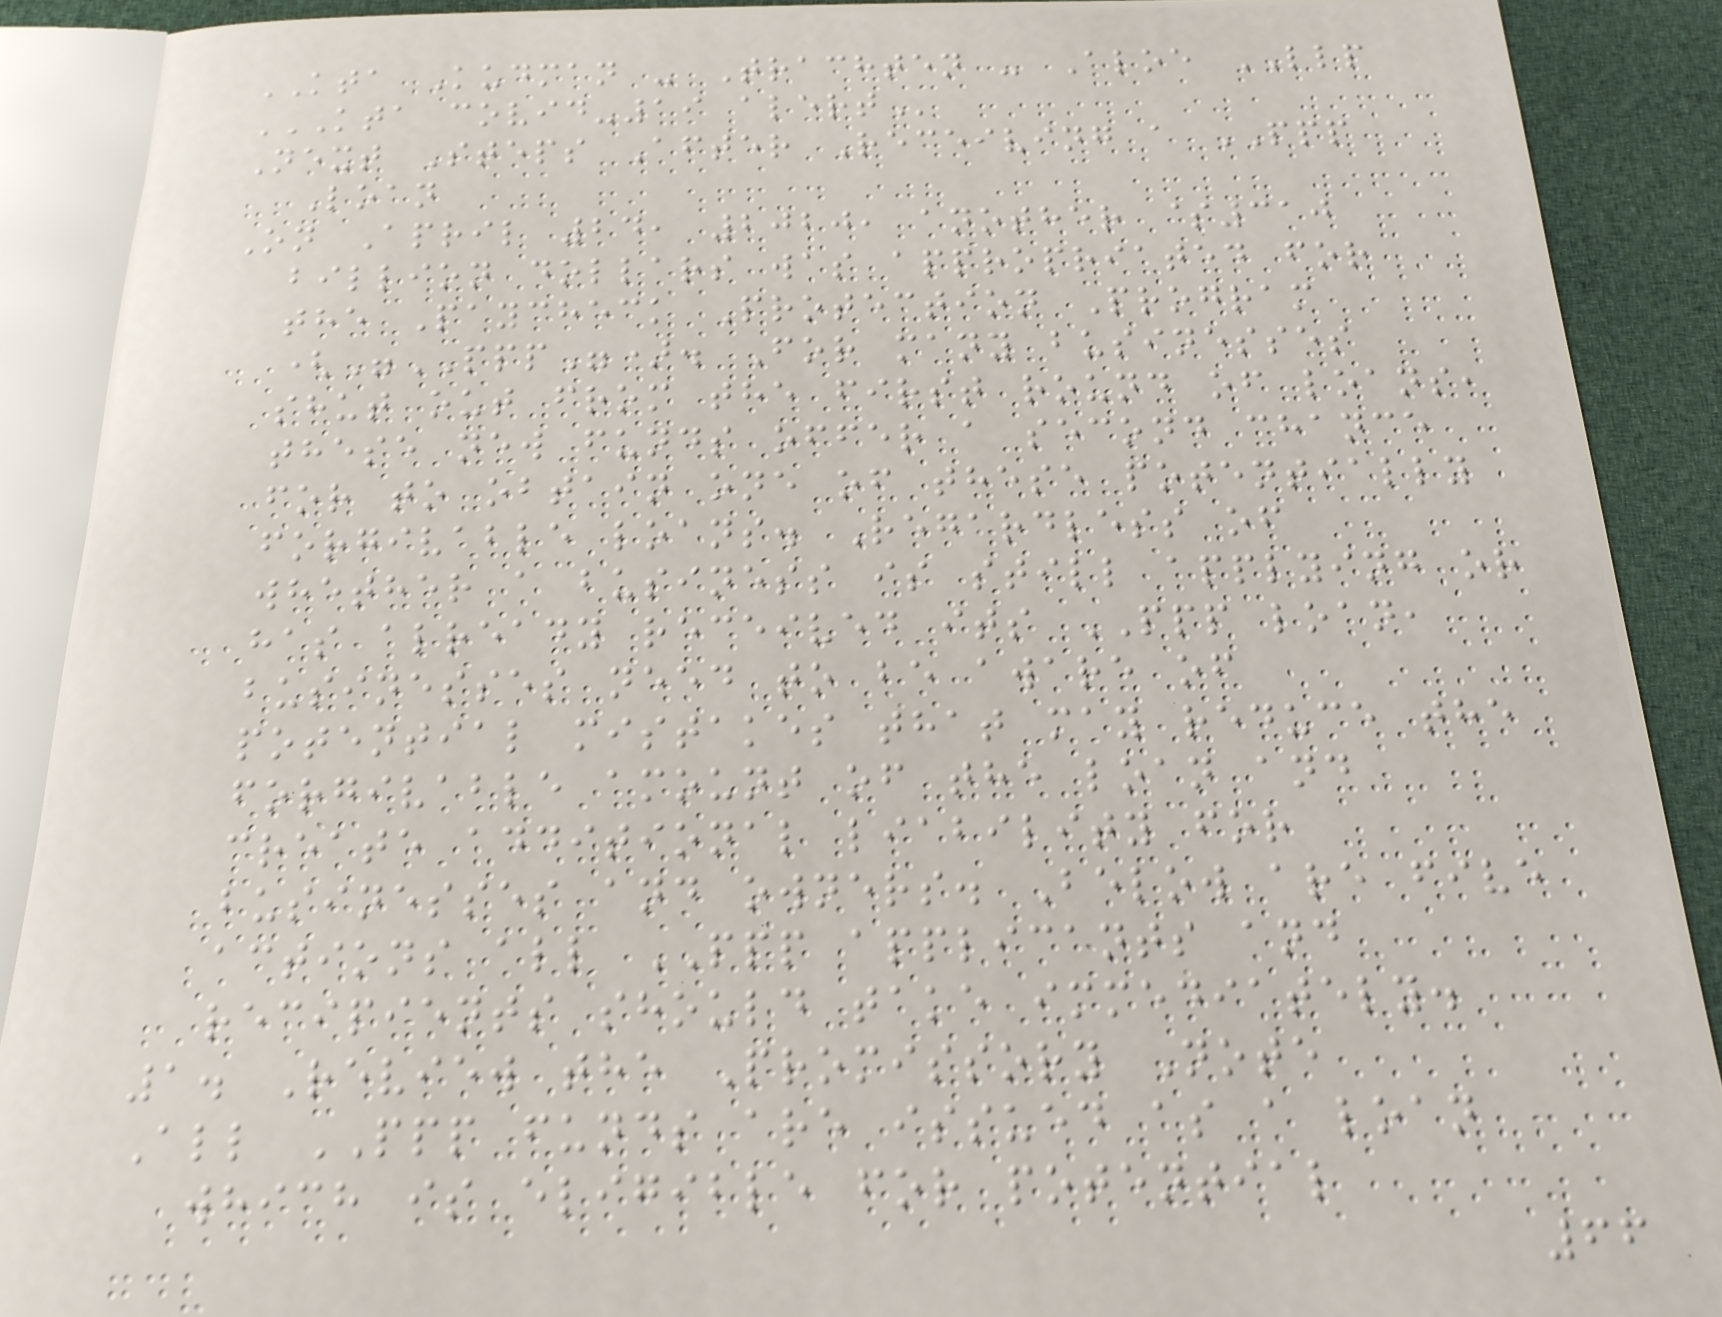KTA Kudman - Trachten - Aloe LLP
KTA COVID-19 ALERT
Next Steps After Receiving a PPP
Loan
On April 24, 2020, another $310
billion dollars was appropriated for
the Paycheck Protection Program
("PPP"). For many businesses
shut out from the first round of loans,
these new funds offer a second chance
for to obtain one of these potentially
forgivable loans. Regardless of
whether a business is still applying or
has already received its PPP loan,
businesses need to be aware of
potential mistakes that may reduce the
forgivable amount of the loan and
create additional liability for
businesses and owners. Below are five
actions all PPP applicants and
recipients should take immediately.
1. Review the Promissory Note
All PPP funds are issued as a loan
which is eligible for potential
66
